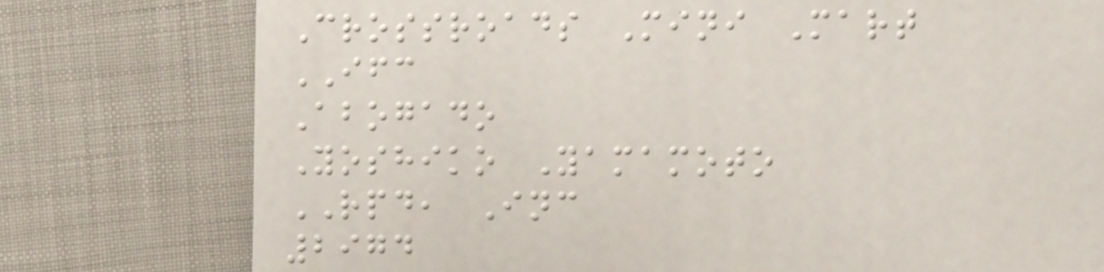Crossroads Mini Mart
IFC
Abogado
Yoshiko Yamamoto
RPD, Inc
2974
